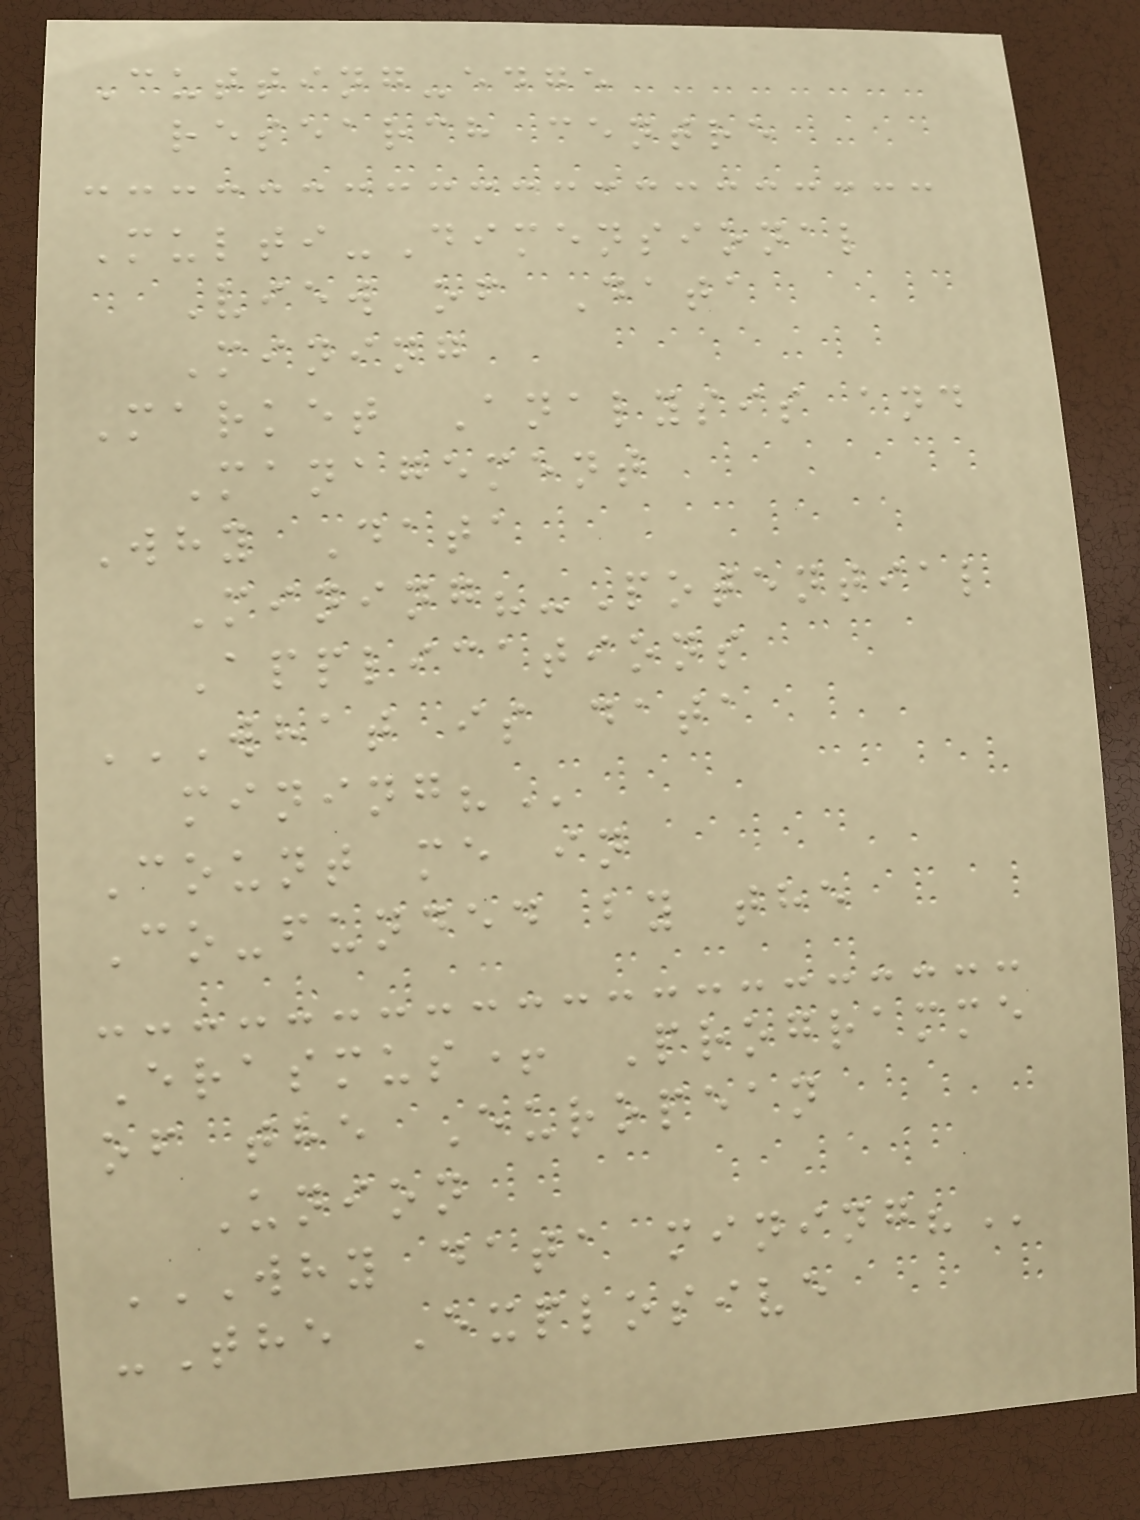Cutting-edge
research centre
Multi-Dimensional
View of Data
Mining
Market Analysis and
Management
Why Data
Mining?-Potential
Applications
WHAT IS DATA
MINING?
Count me in
Co-funded by the
Erasmus+ Programme
of the European
Union
WHY DATA MINING?
-The Explosive
